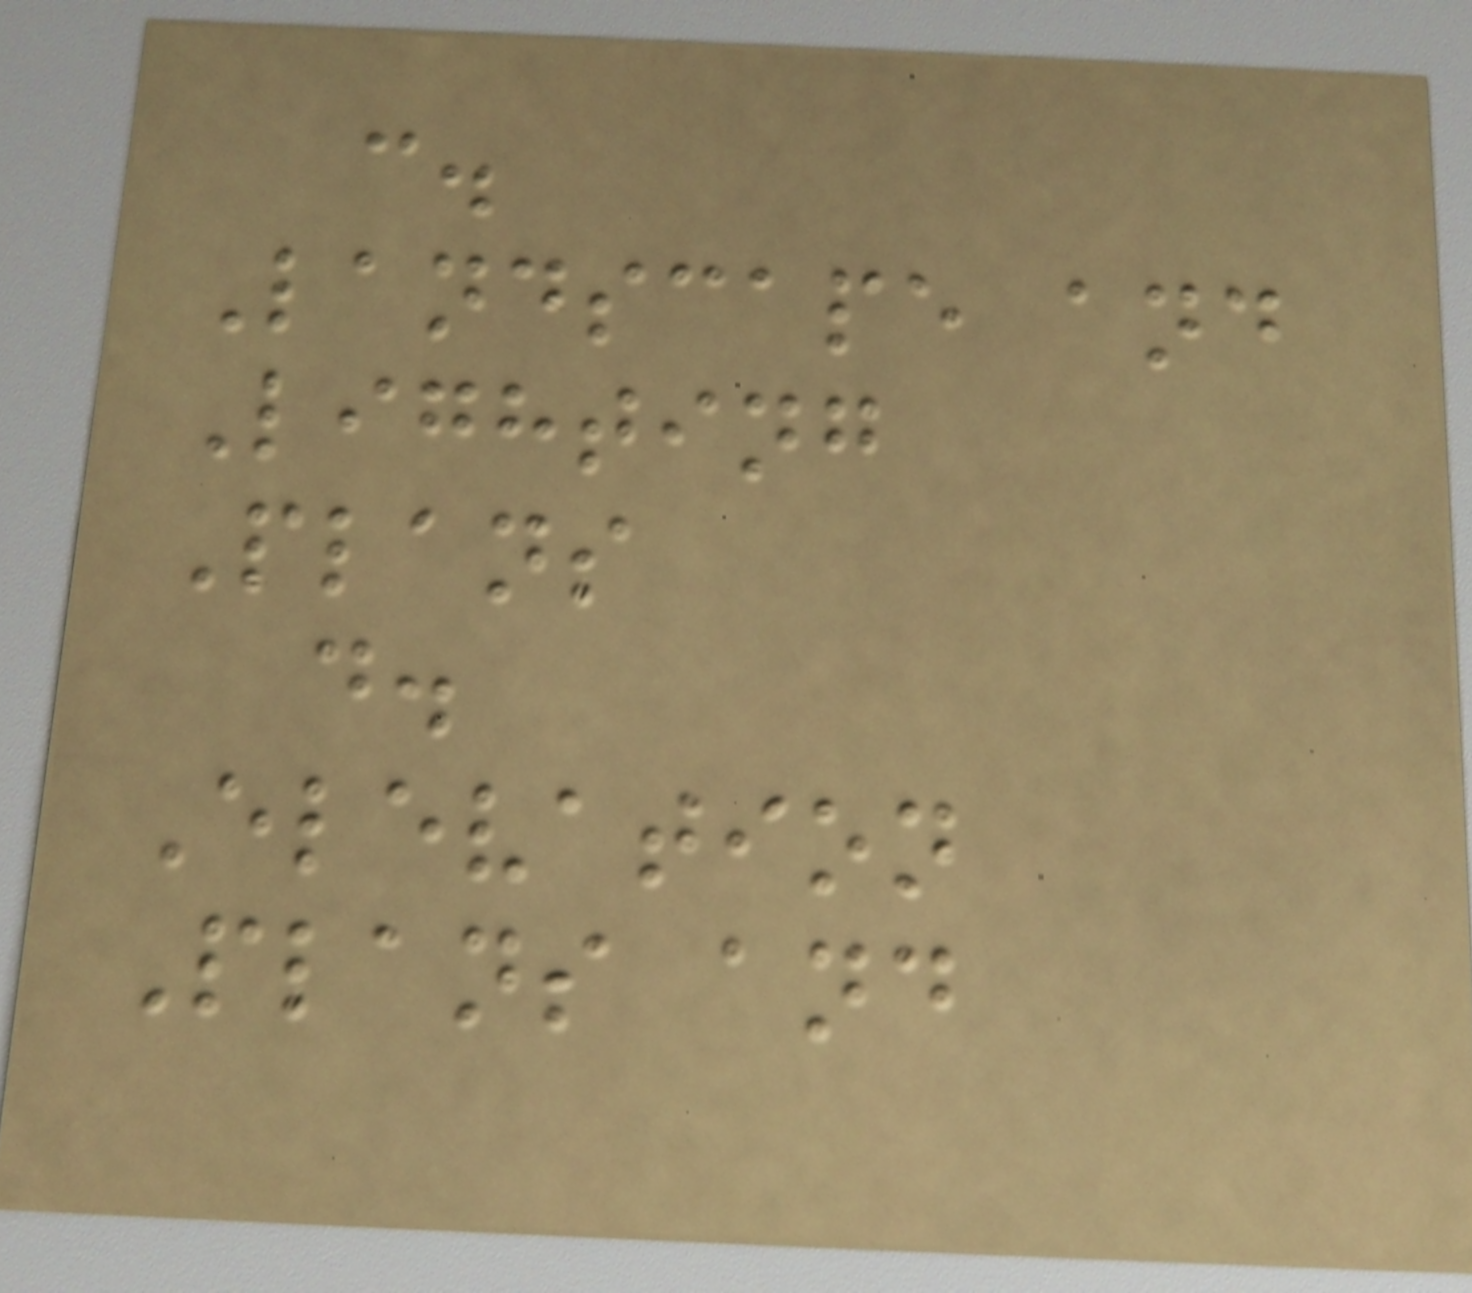c.
Landscape and
Lighting
Plans
d.
Elevation
Plans and
